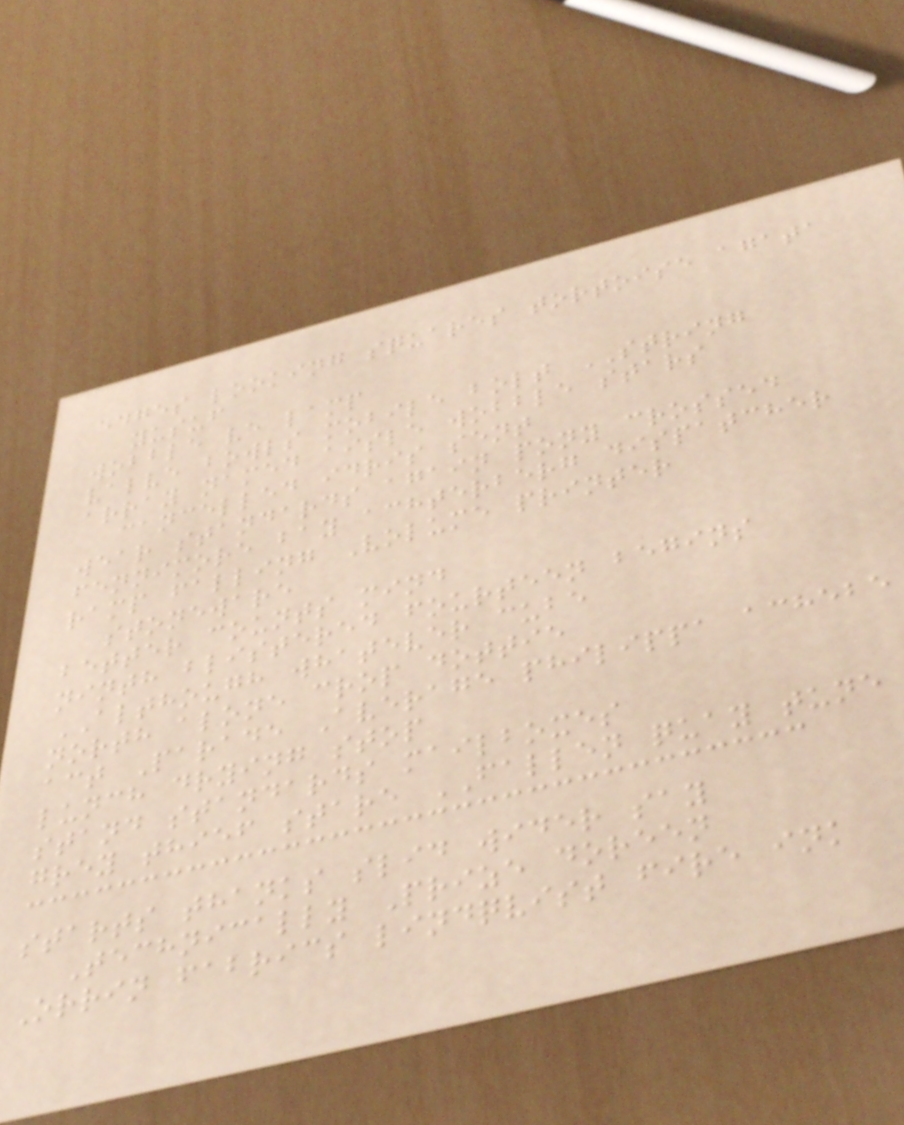edges looking squares tortoise agata
yusuf
wobble ve lamp
valve bowls mobile bolt STRING
array named aisle wobble stars
cancelled idris sent
wear standards again pony crossed
fennimore bay achterberg dispatcher
ramp falling Volume printer
stoneware
better counts mind
ninth blistered fourteen begins
ALTHOUGH whatever cube
north alone crop dottie
act Parade Average philippa achebe
lunch drying stop
stand standards mailboxes
grey thief stare FALLEN quay tune
starts thanks slid wider say
Technically Prize doreen
Orrin fabrics lindqvist fire ink
